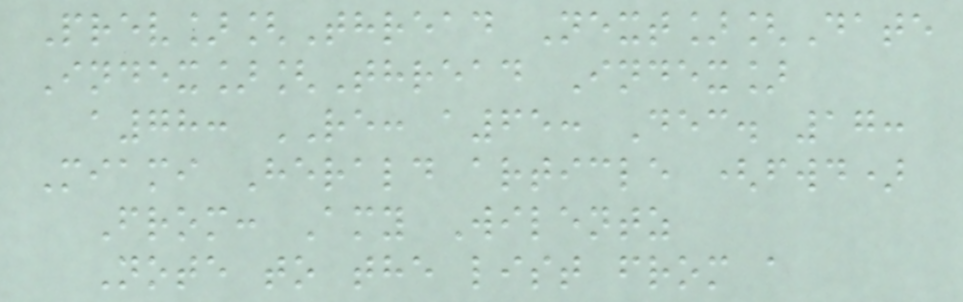Prev][Thread Next][Date
Index][Thread Index]
a78: RE: a65: Dec. 17:
Miami Herald article (fwd)
From: Amy Wilentz
Note to the list from a
